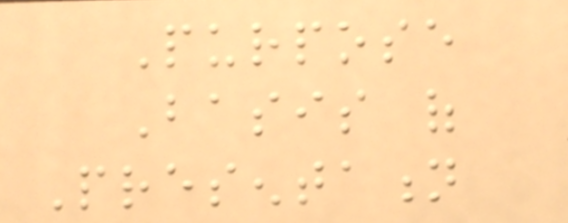Purpose
Basis of
Presentation
